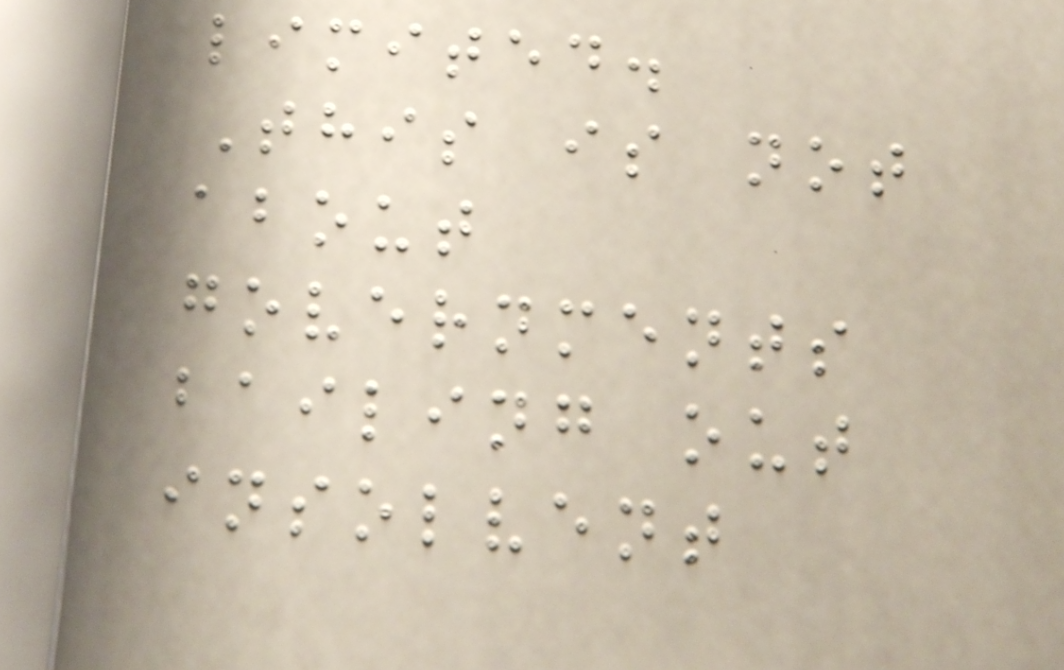limited.
This is not
about
governments
bailing out
insolvent
